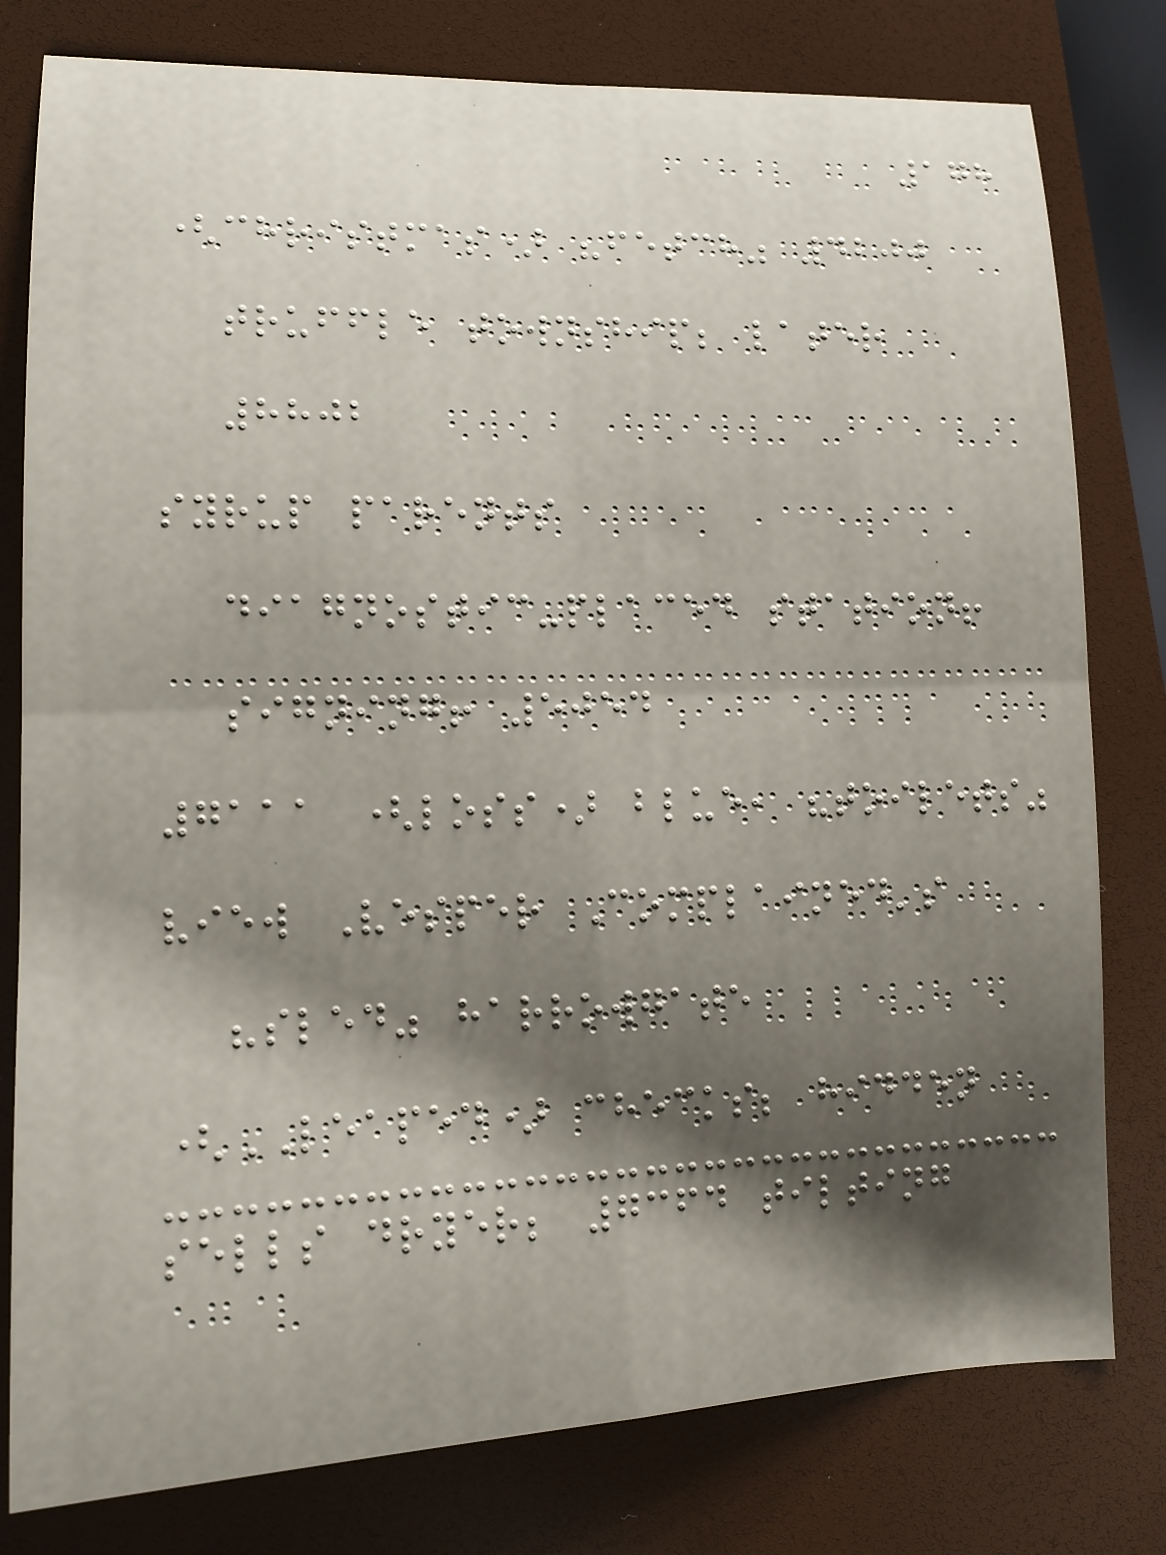178
(christmas) "fetch" 4200
truffle township; later
8802
syrup parents
diagnostic-placed station!
signing! 5054
7111 (loss) blue, "toilets"
view Vesper Complained's
"sled" harrowgate
(LEAPED) checks; hidden
sells dryer; 7364 tilting
